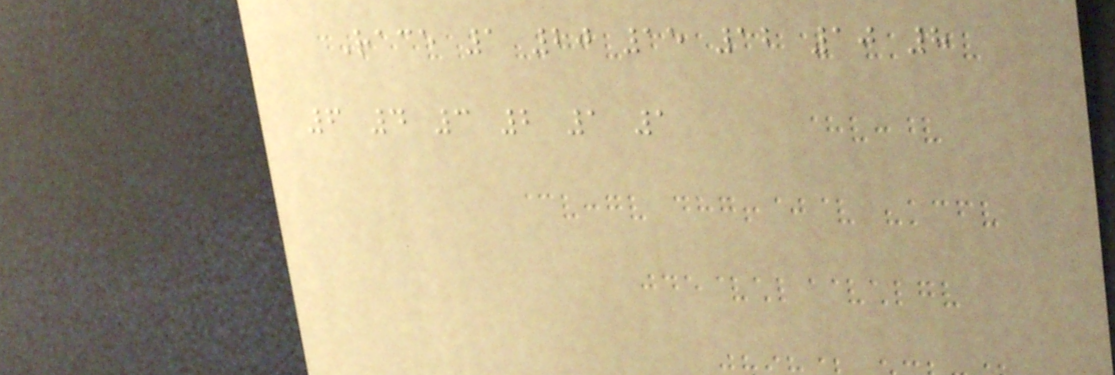Race 1 20 15 12 10 8
6 4 3 2 1 1
